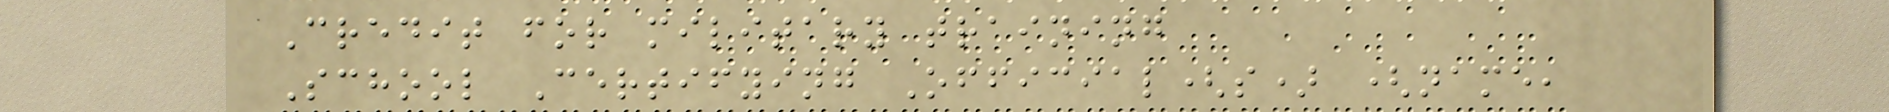Credit for military training
School Certifying Official(s) (name,
